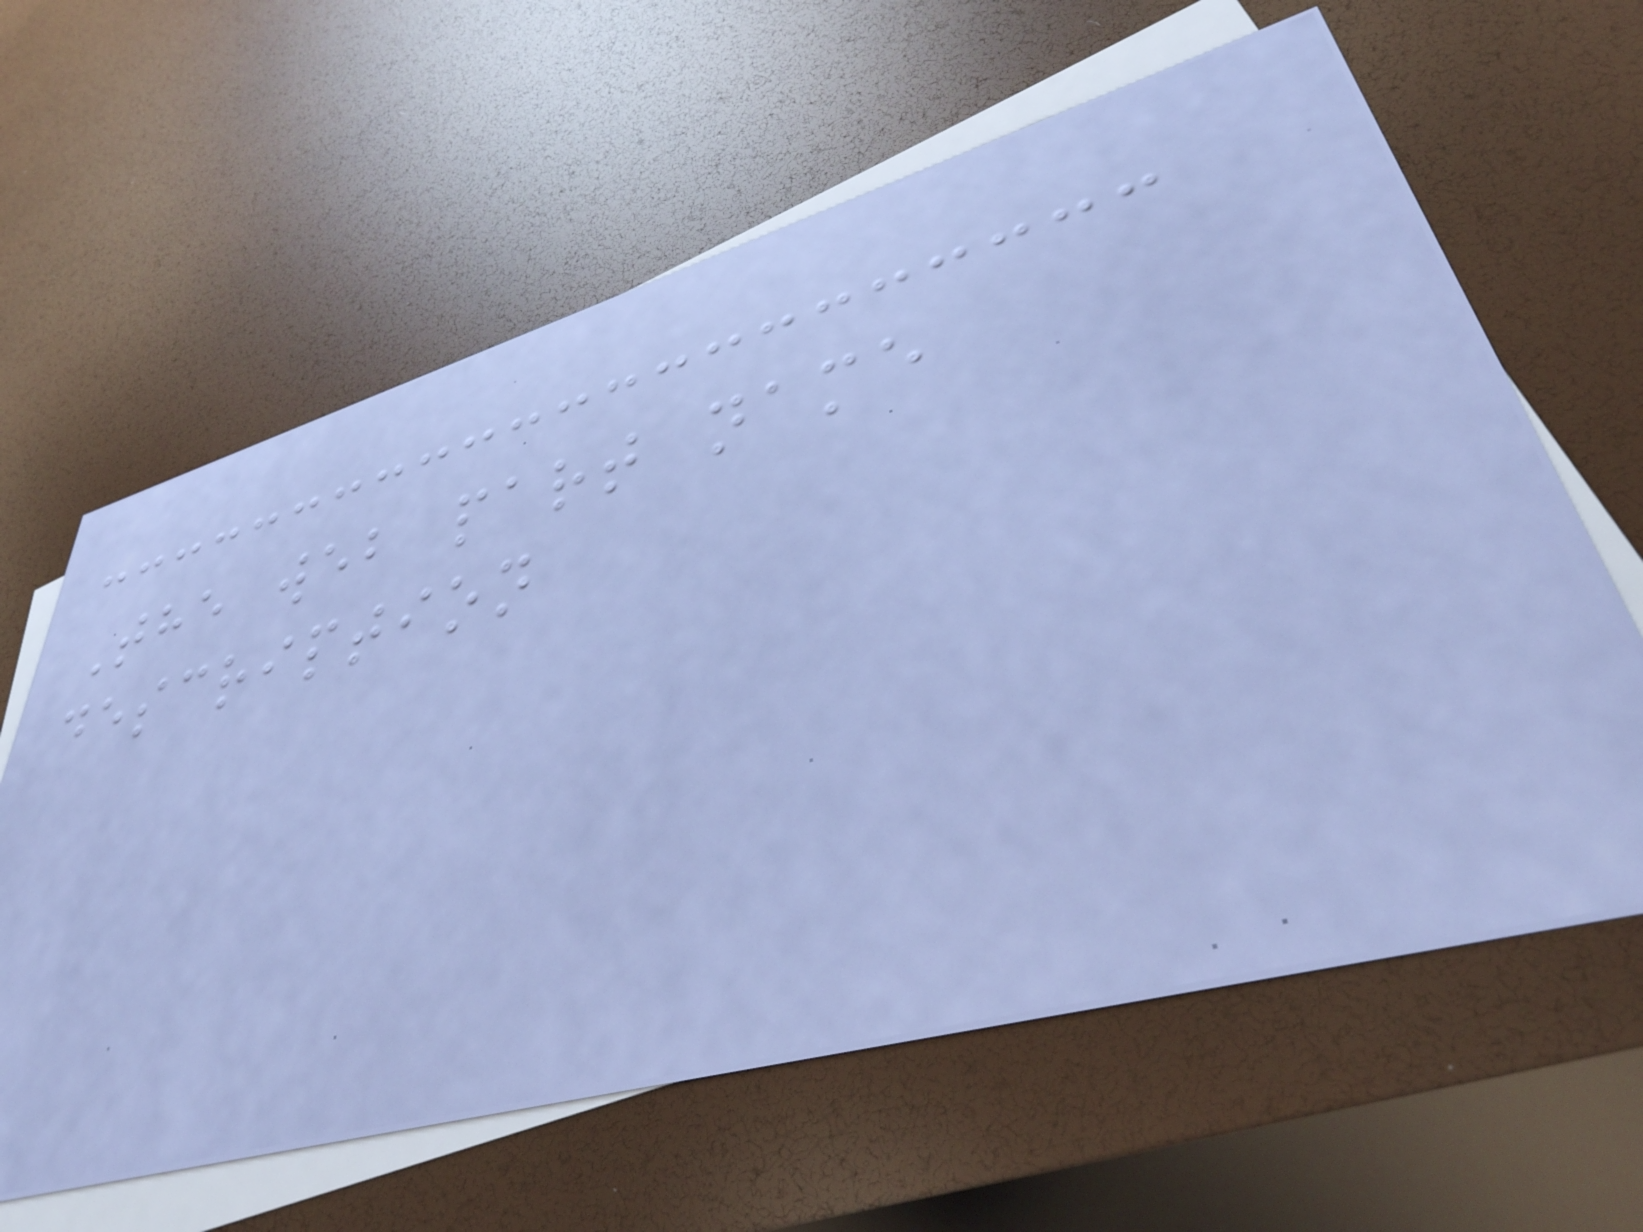The web part name
description
